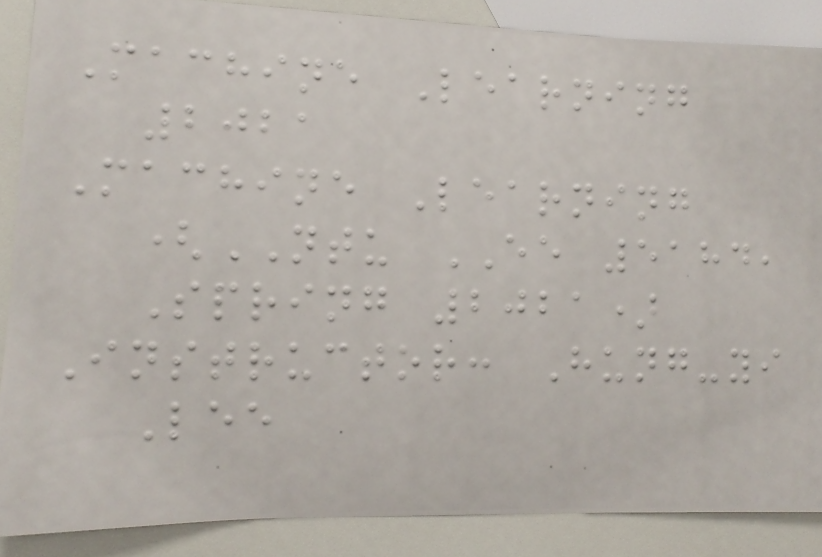Machine Learning
2021
Machine Learning
(NTU EE 5184,
Spring 2021)
Instructor: Hung-yi
Lee
